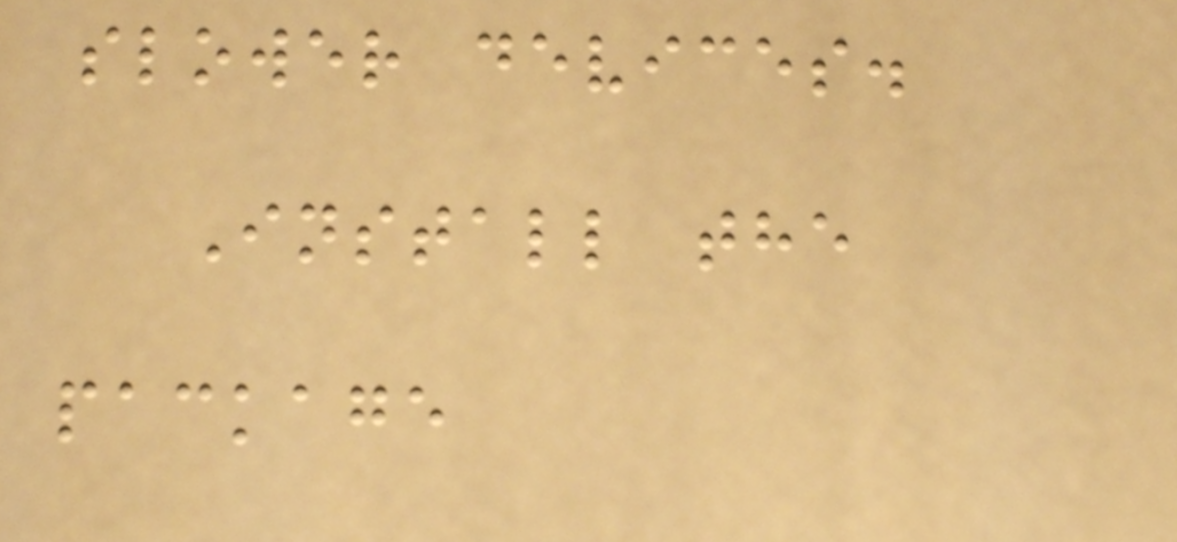slower devices.
Install the
package
